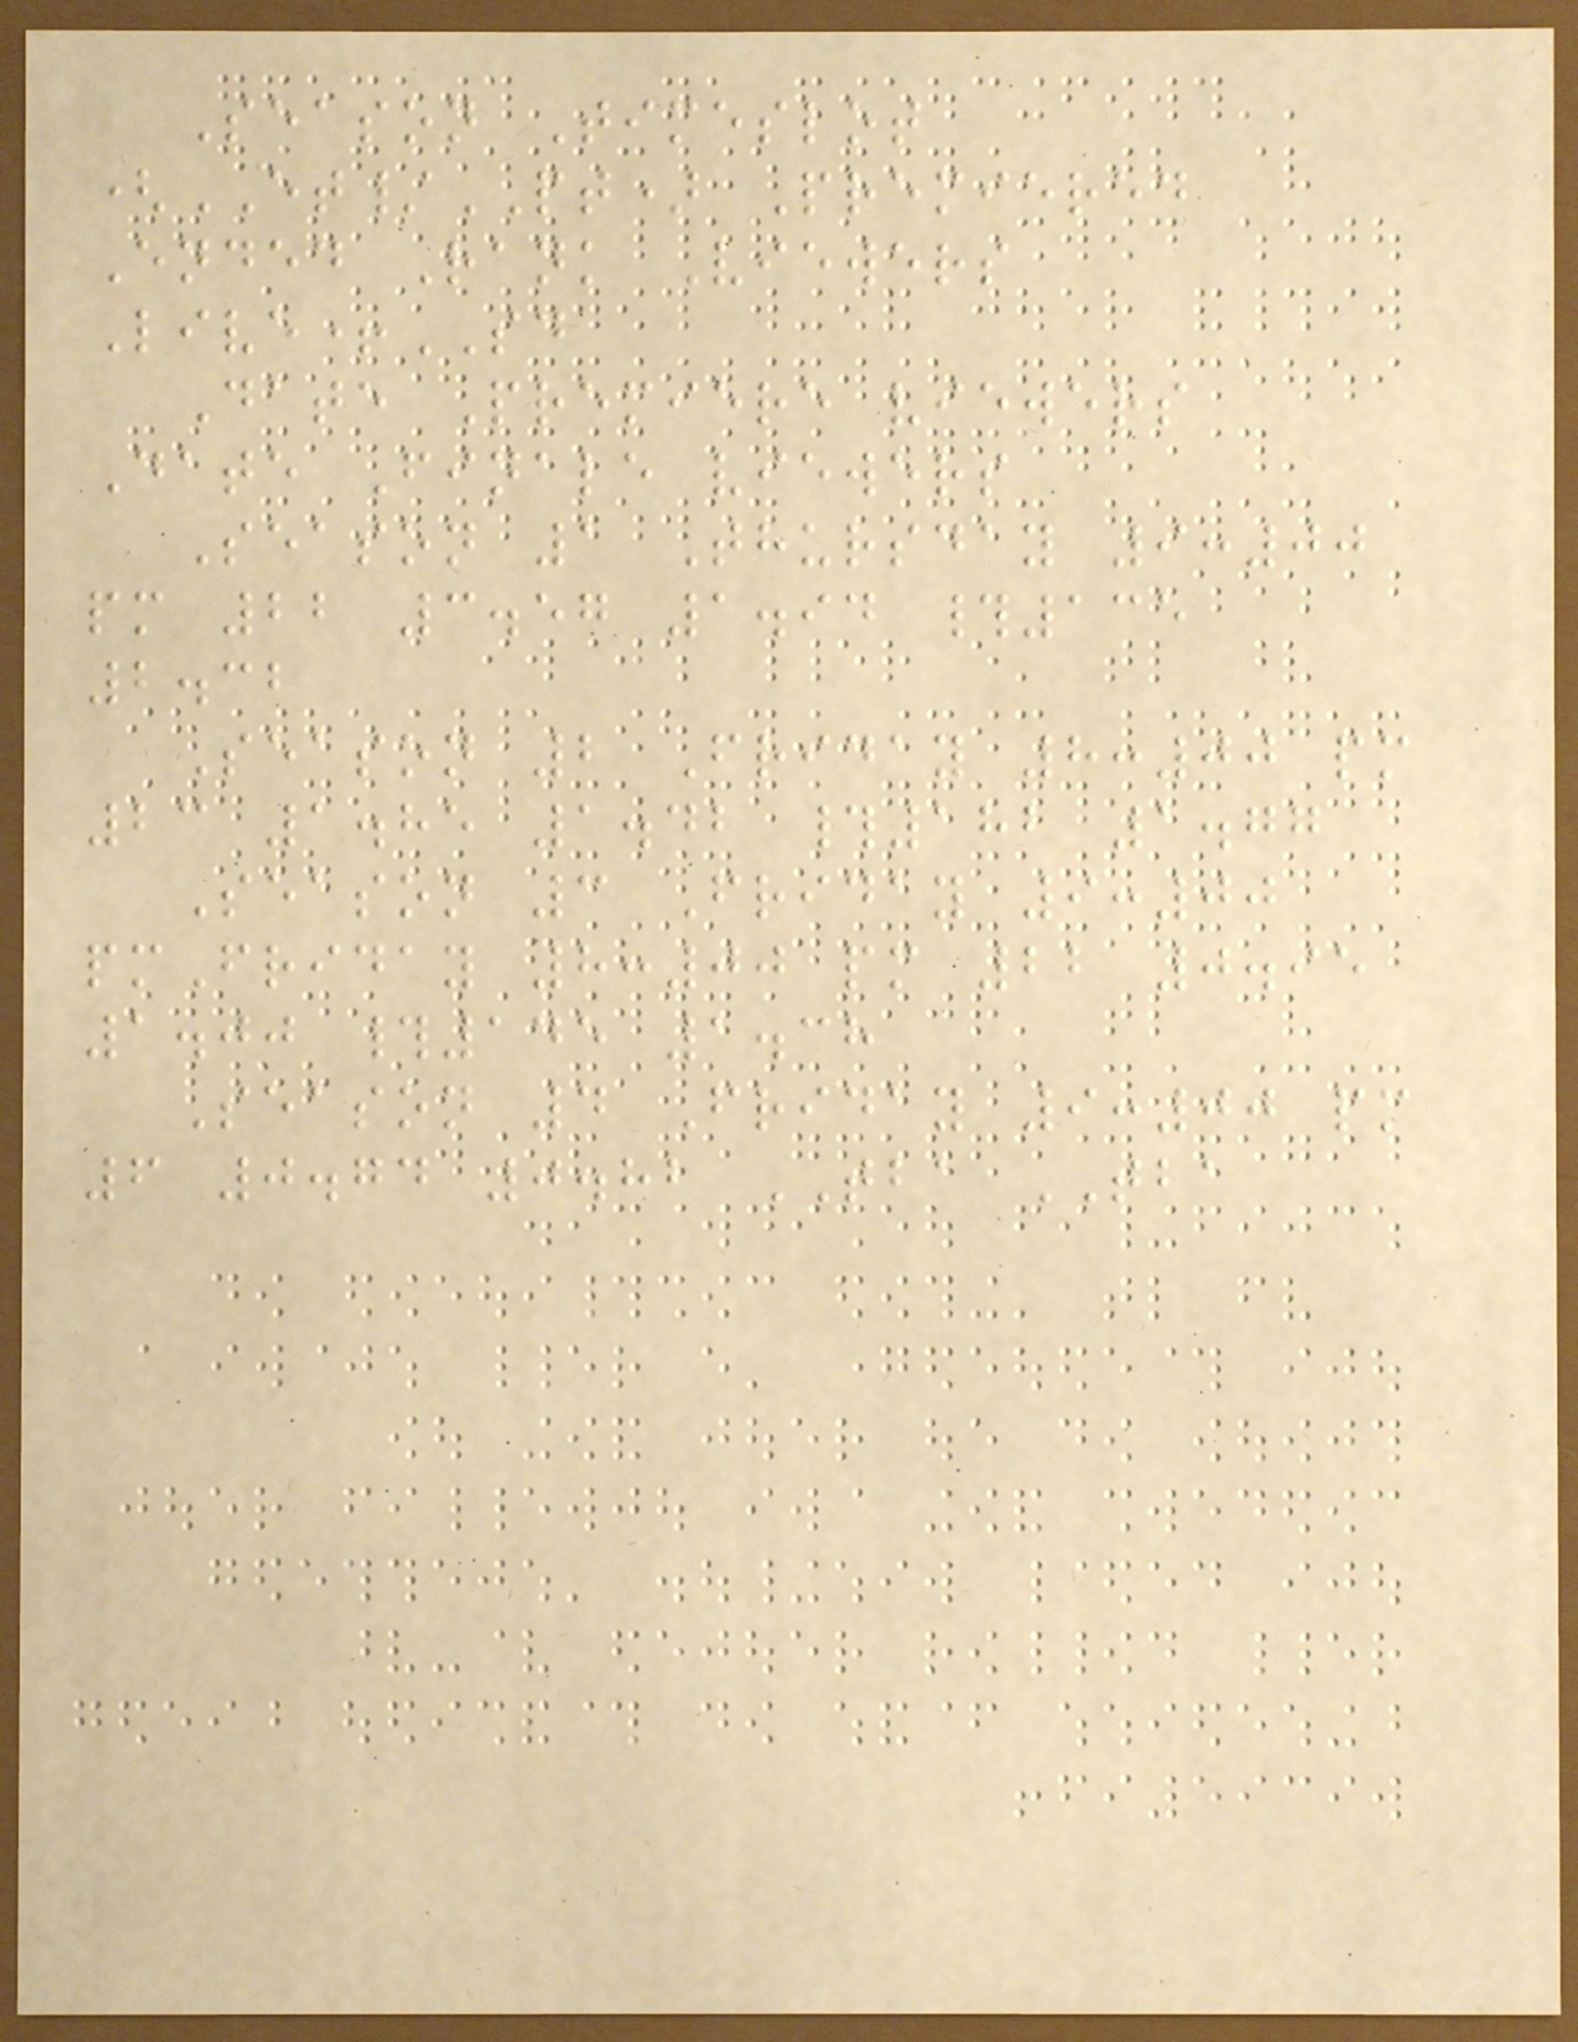Season Timeslot
(ET/PT) Premiered
Ended Rank Viewers
Live+SD
Date Premiere viewers
Date Finale viewers
Season 1 Thursday 9:00
pm 22 3.57 1.94 #135
2.32
Season 2 Friday 8:00 pm
23 1.85 1.42 #182 1.77
Season 3 Friday 9:00
pmFriday 8:00 pm 22 0.95
1.00 #145 1.38
Season 4 Friday 9:00 pm
6 0.74 0.82 TBA TBA
